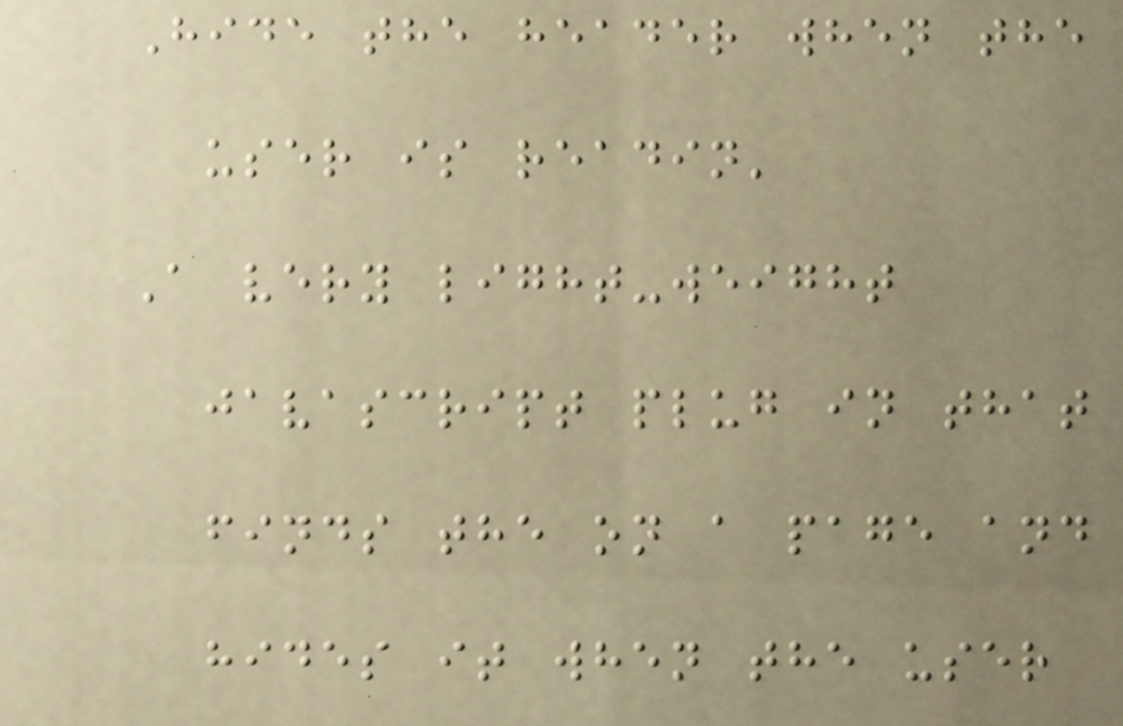Hide the header when the
user is readin'
A very light-weight
javascript plug in that
finds the on a page and
hides it when the user
